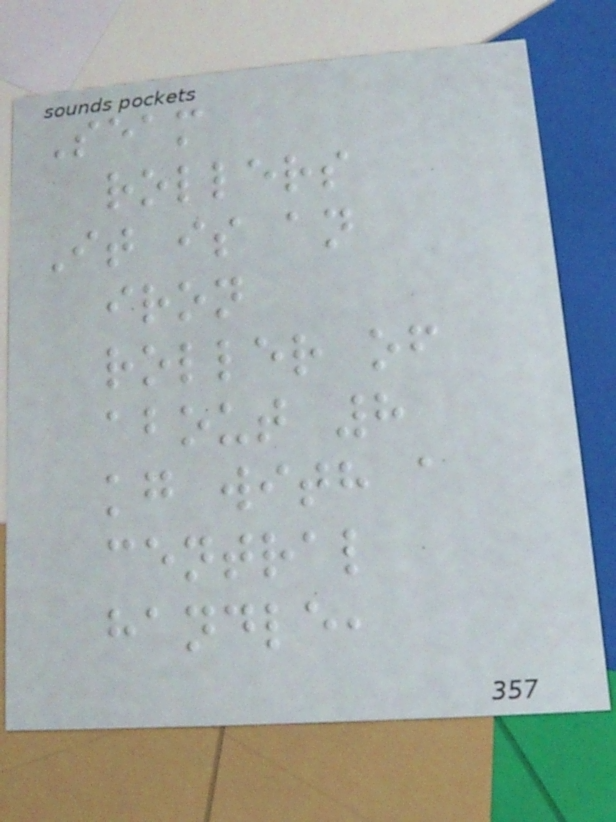Seam
rollers
It is an
iron
roller of
about 8
kg with a
central
handle,
